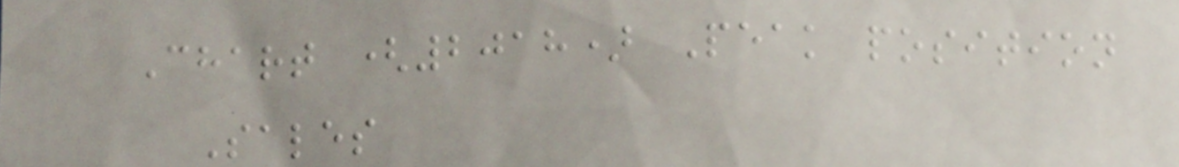Chart (2018) Peak position
Sales
